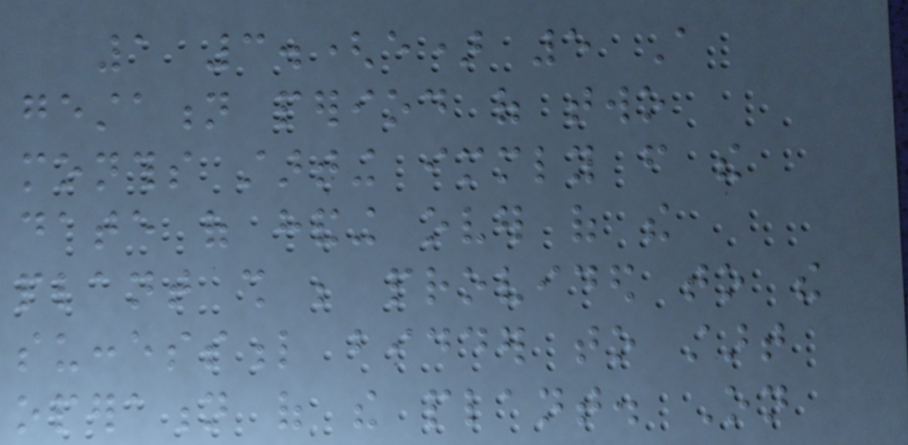1 3.(e) 5 A
gestation period of two
months starting immediately from the
date of handing over of the
plant shall be provided to the
successful bidder to start
operation of the plant. On
